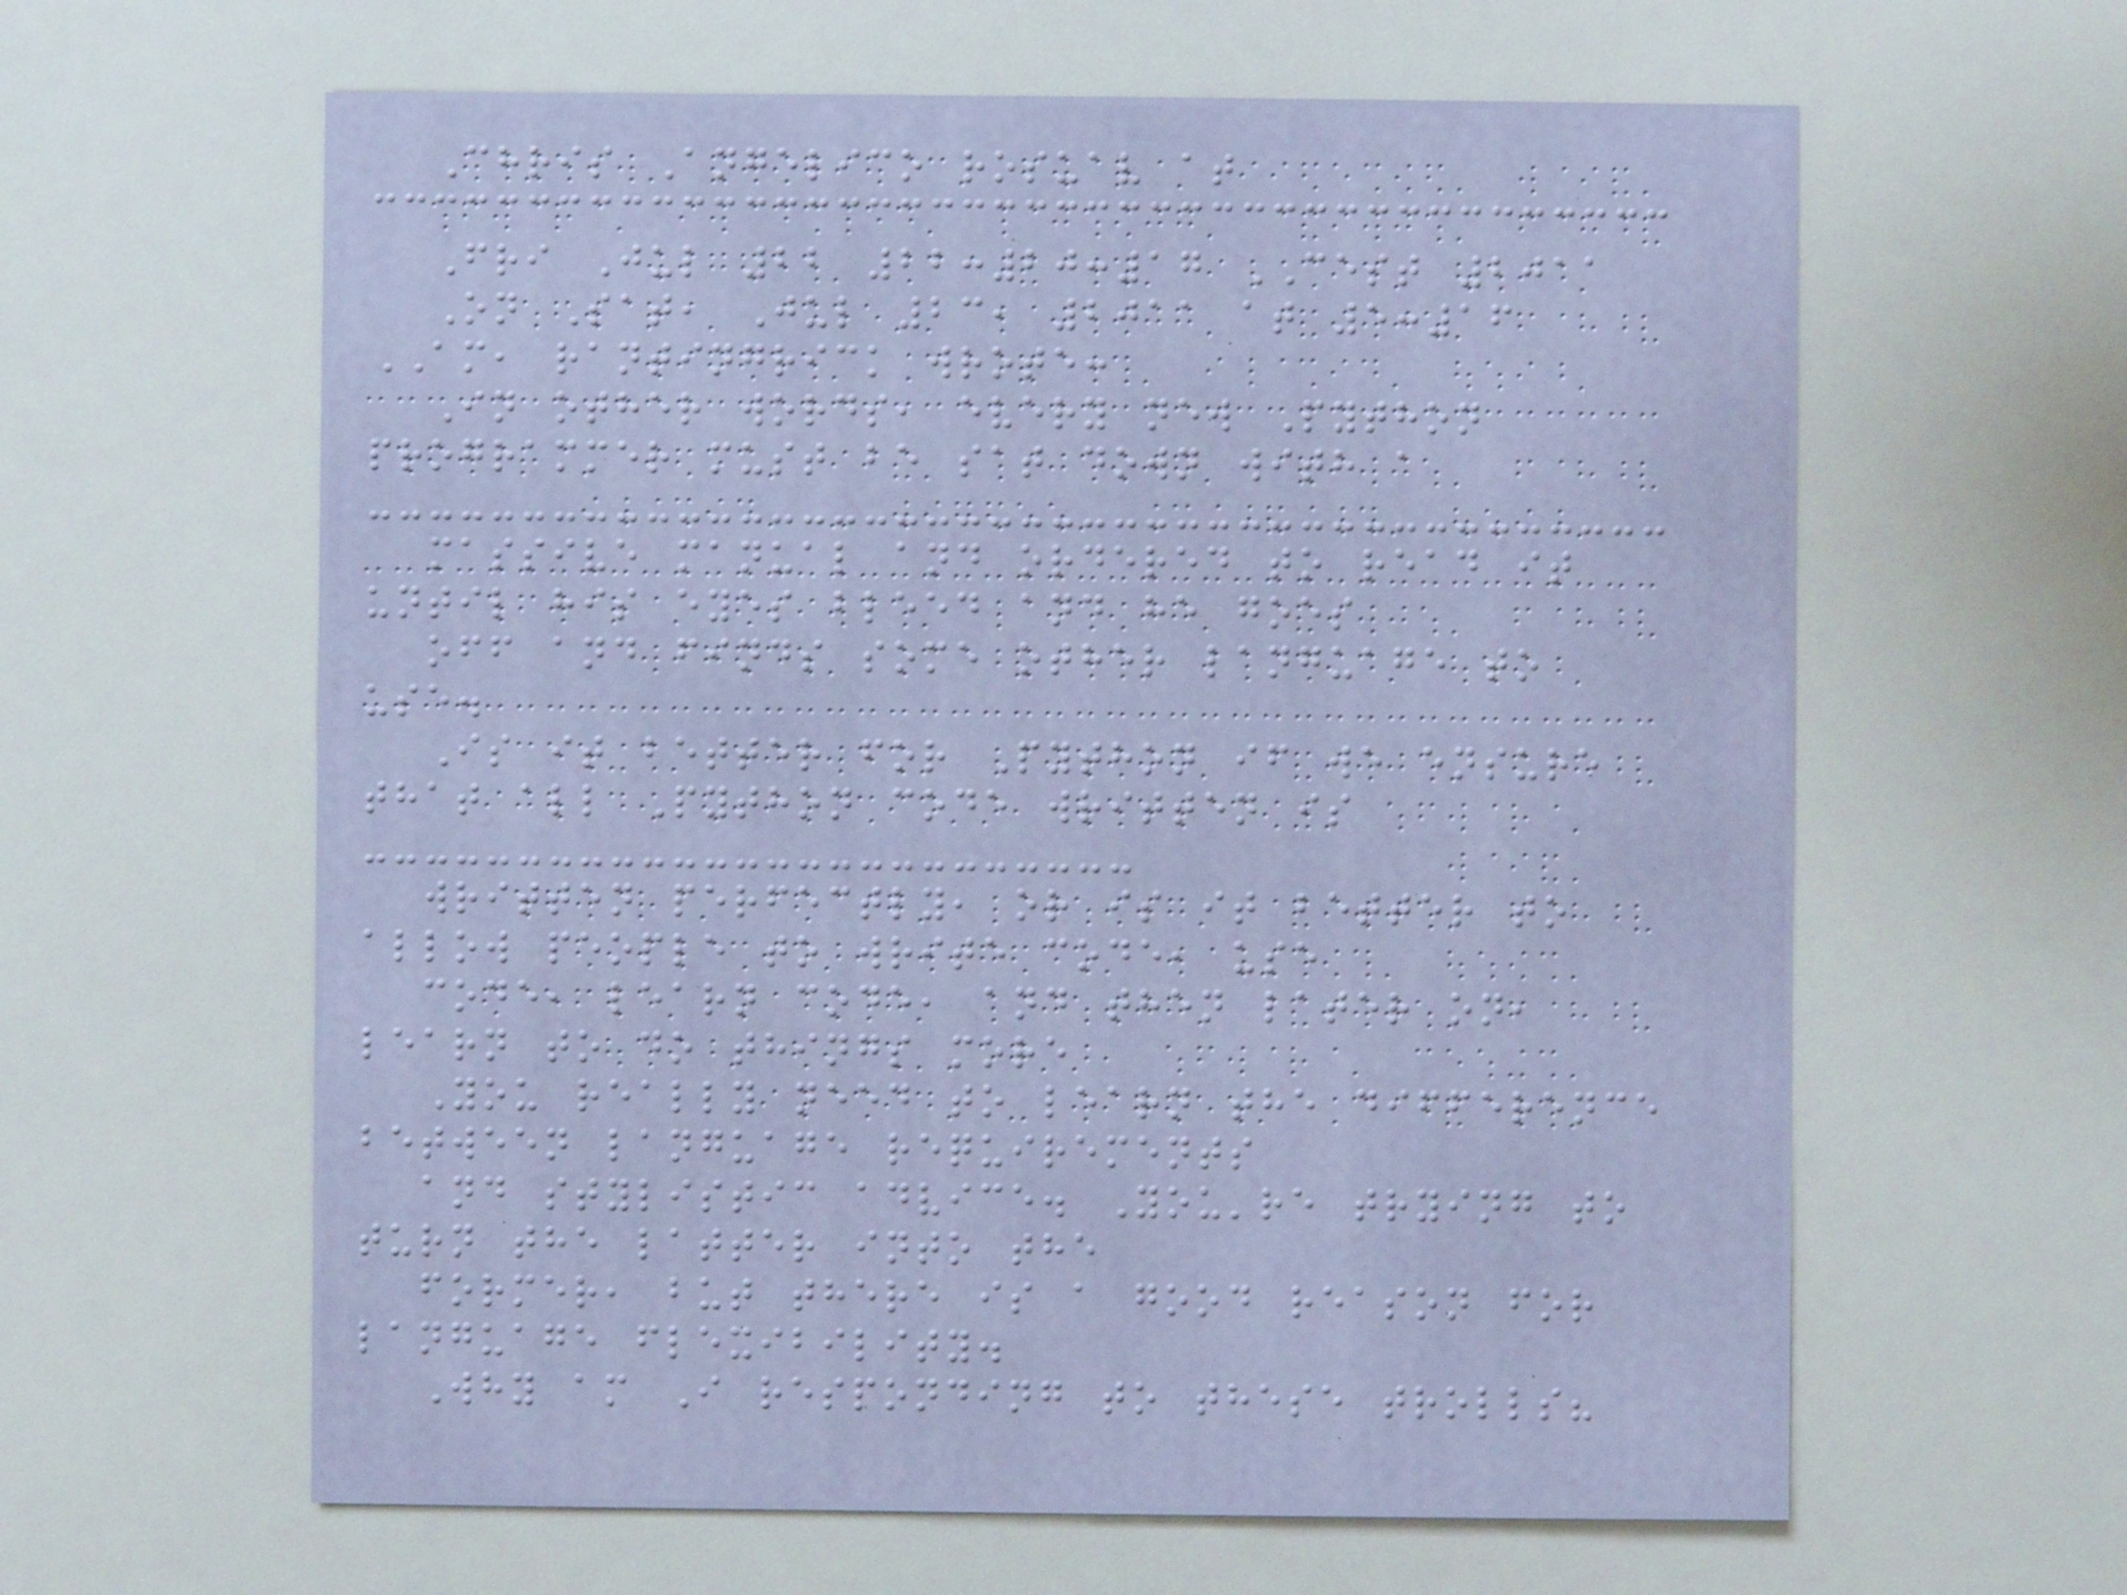Chris Angelico rosuav at
Fri Jul 22 22:20:17 CEST 2011
On Sat, Jul 23, 2011 at 5:16
AM, rantingrick wrote:
In other words, every new Python
programmer must be sat down with a
massive manual and ordered to read it
until his eyes bleed and he goes
off and finds some other language to
use.
Is it better for Python if we ensure
that all Python code written is
written perfectly, or is it better to
allow people to write code, use
code, learn code, and then later on,
learn to do things more
You really need to learn the difference
between language requirements
and stylistic advice. You're trying to
turn the latter into the
former, but there is a good reason for
language flexibility.
Why am I responding to these trolls?
